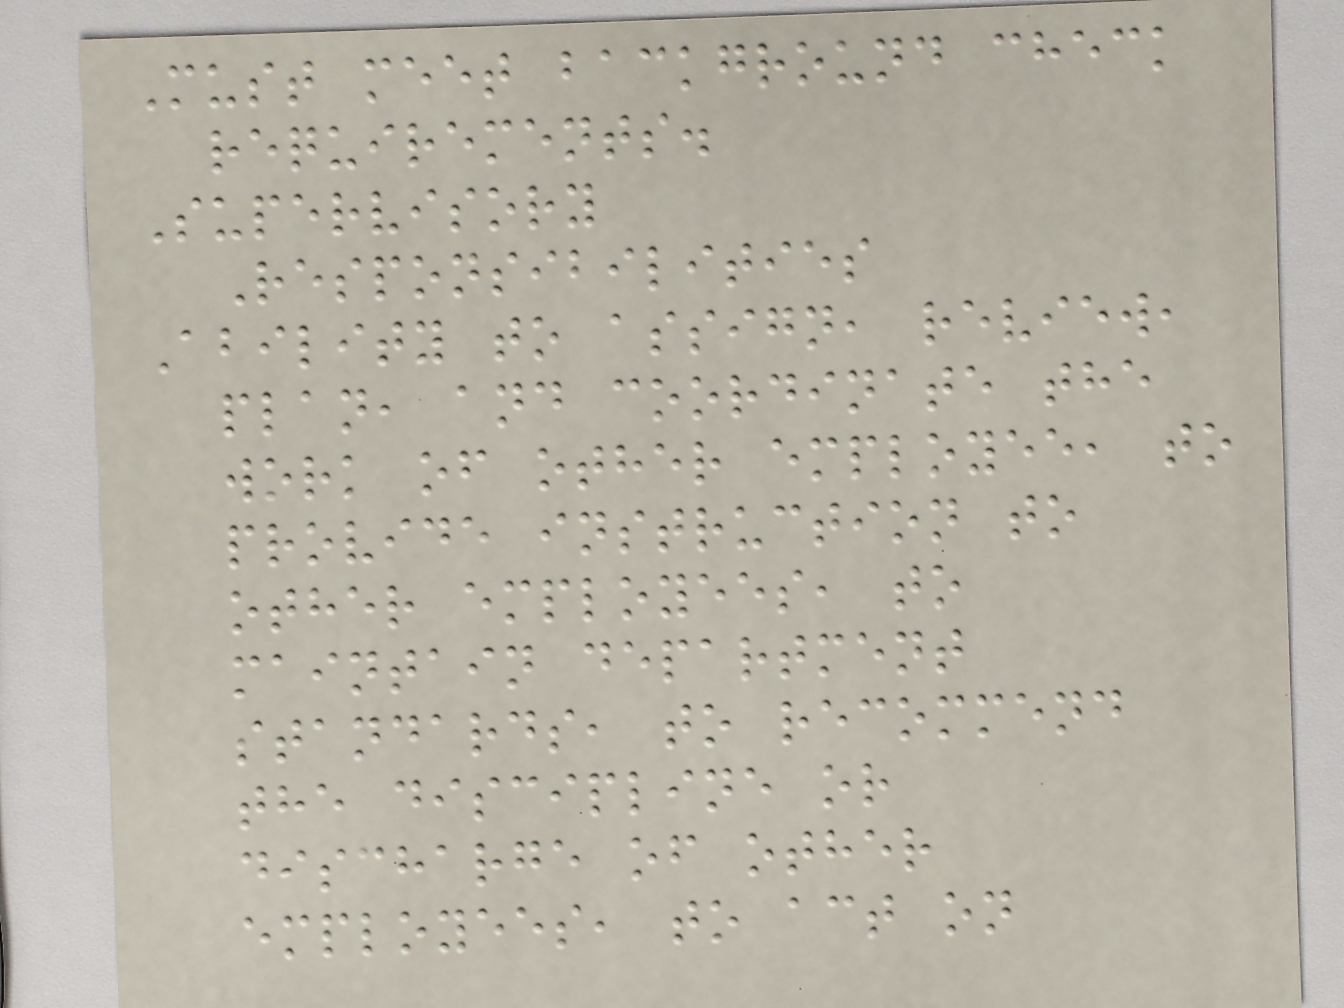Must meet background check
requirements.
Supervisory
Responsibilities
Ability to assign, review,
plan, and coordinate the
work of other employee, to
provide instruction to
other employees, to
maintain department
standards, to recommend
the discipline or
discharge of other
employees, to act on
